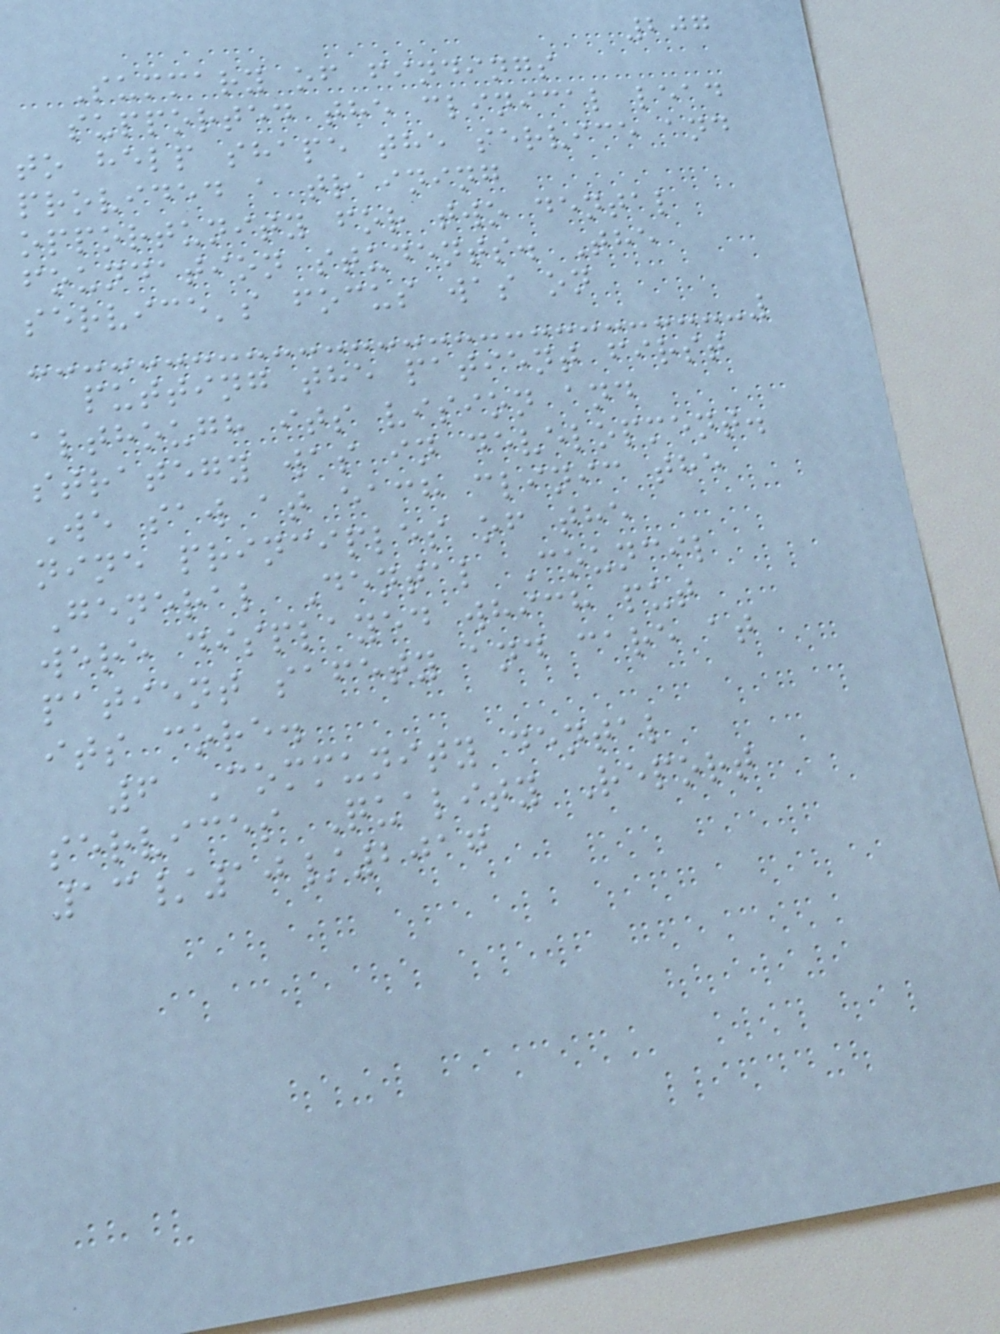207
Summary of findings
supported the clinical lead
to help shape the service and
provided a training
opportunity for two dental
foundation students. The
service's focus was on
putting the patient first
although its vision and
strategy was in development.
We saw at each clinic the
nine principles of the
General Dental Council
were displayed which put
patient safety and care at
its core.
6 Community dental
services Quality Report
13/10/2017
